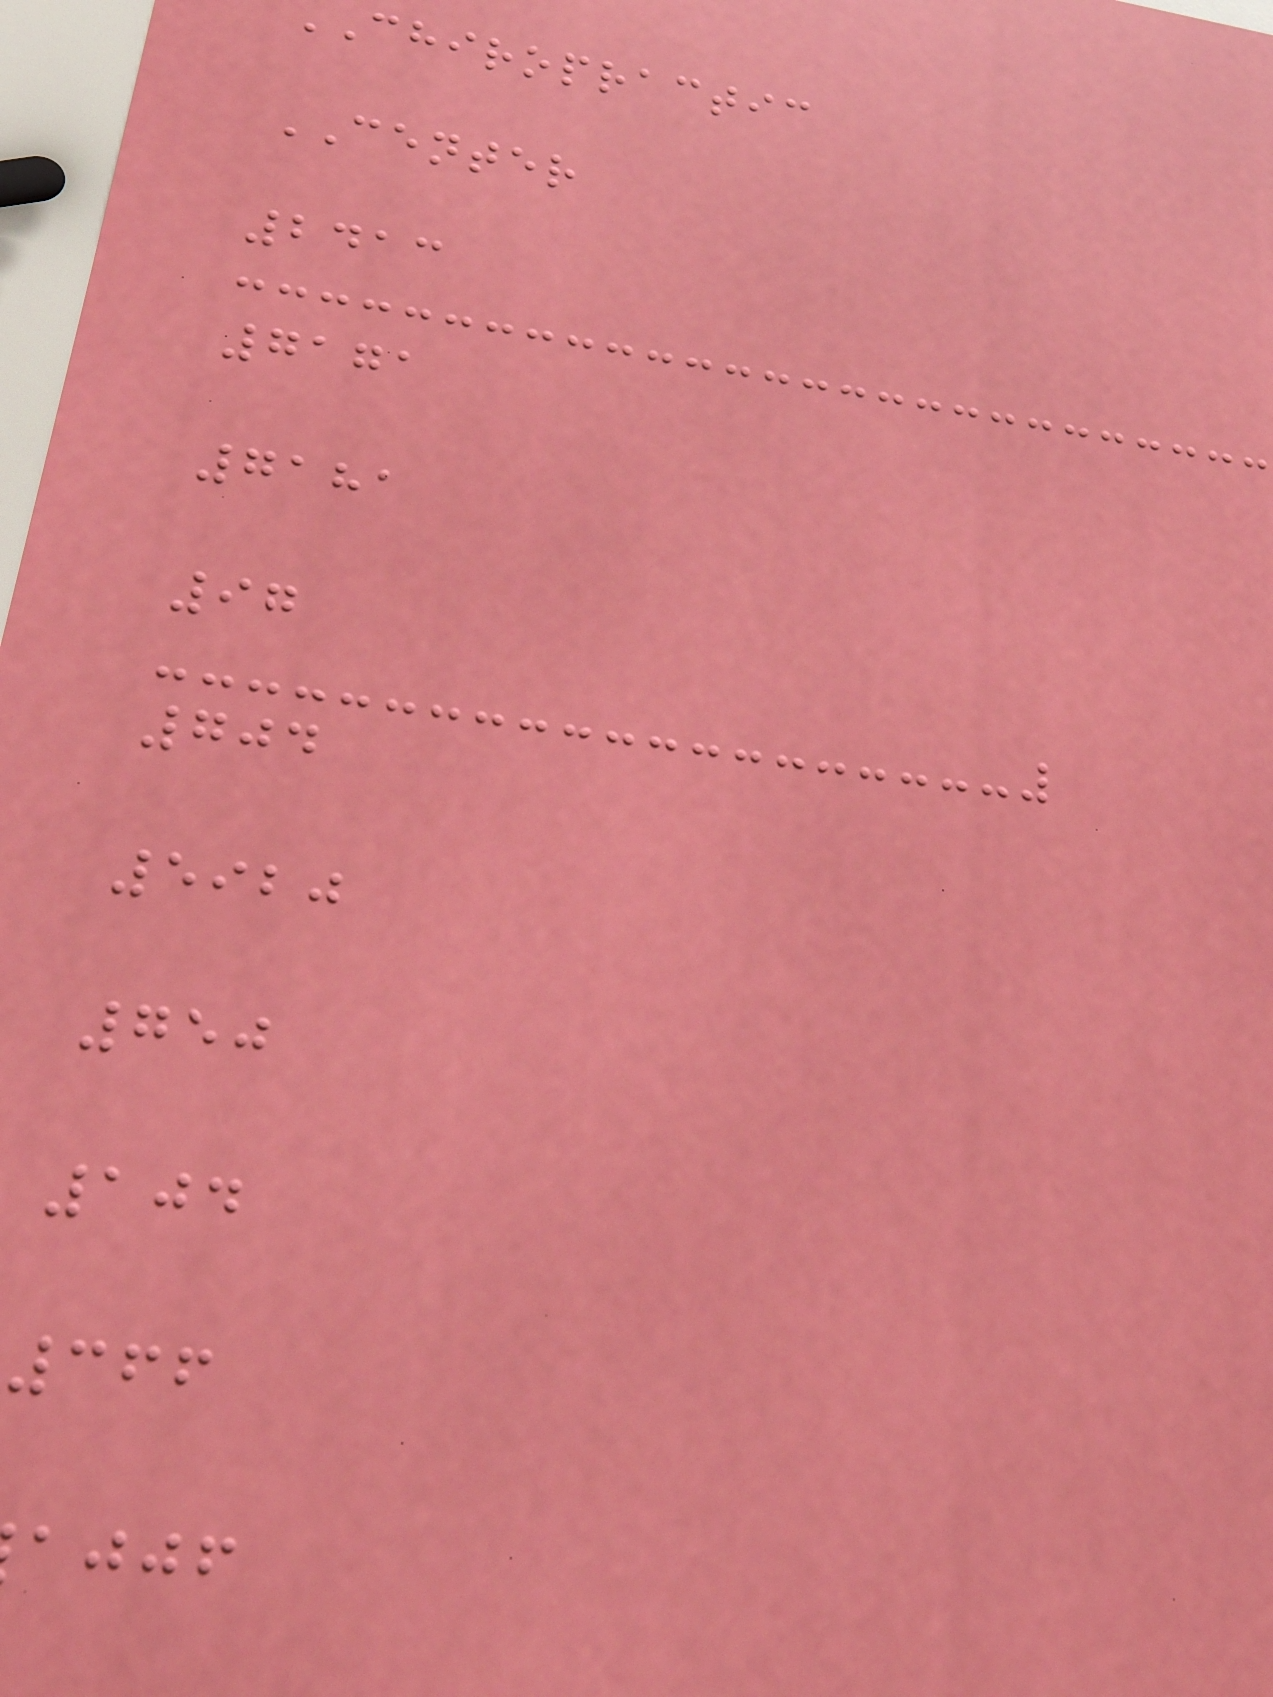chiropractic
CENTER
2413
7171
7181
97
704
5920
750
104
366
ajjf
